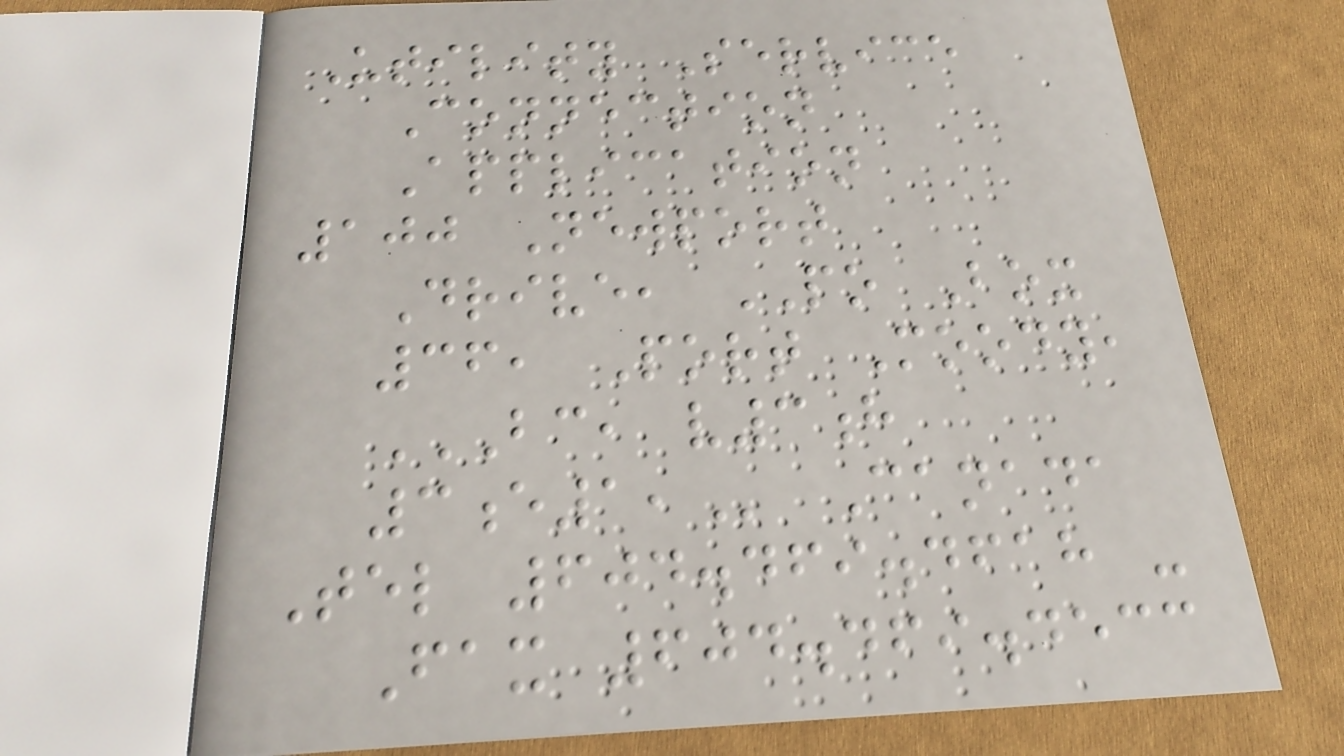Utility Service
Connection
Application
100 Newport
Drive, PO Box
36, Port Moody,
BC, V3H
3E1, Canada
Tel 604.469.4618 -
Fax 604.469.4533
